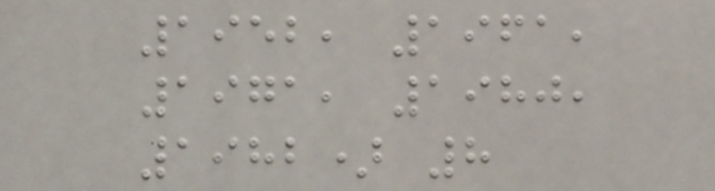1952, 1961,
1971, 1980,
1982) 8
